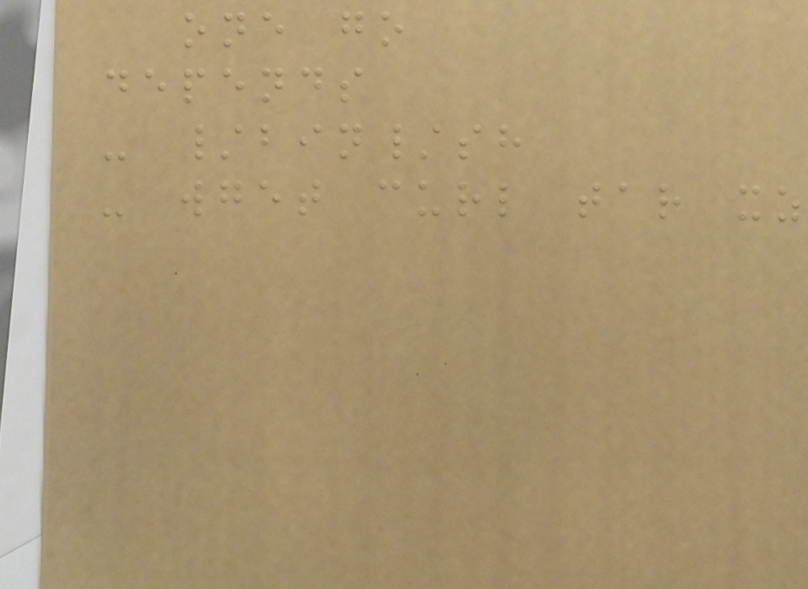one go
depends
- /bin/sh
- wget curl tar xz
